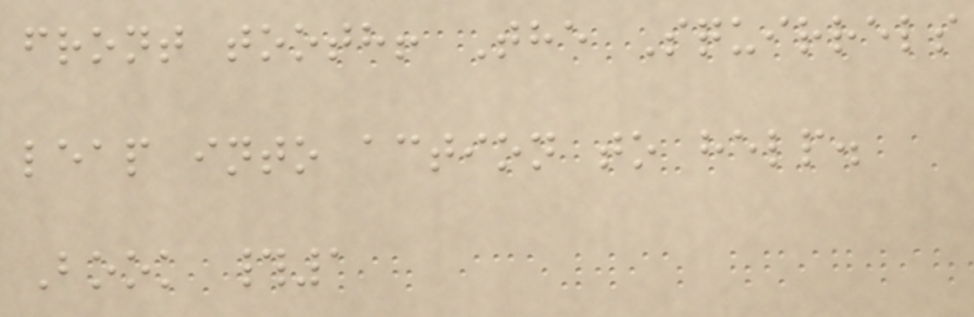front tooth! The Squirrels
leap into action to help.
Book #1
